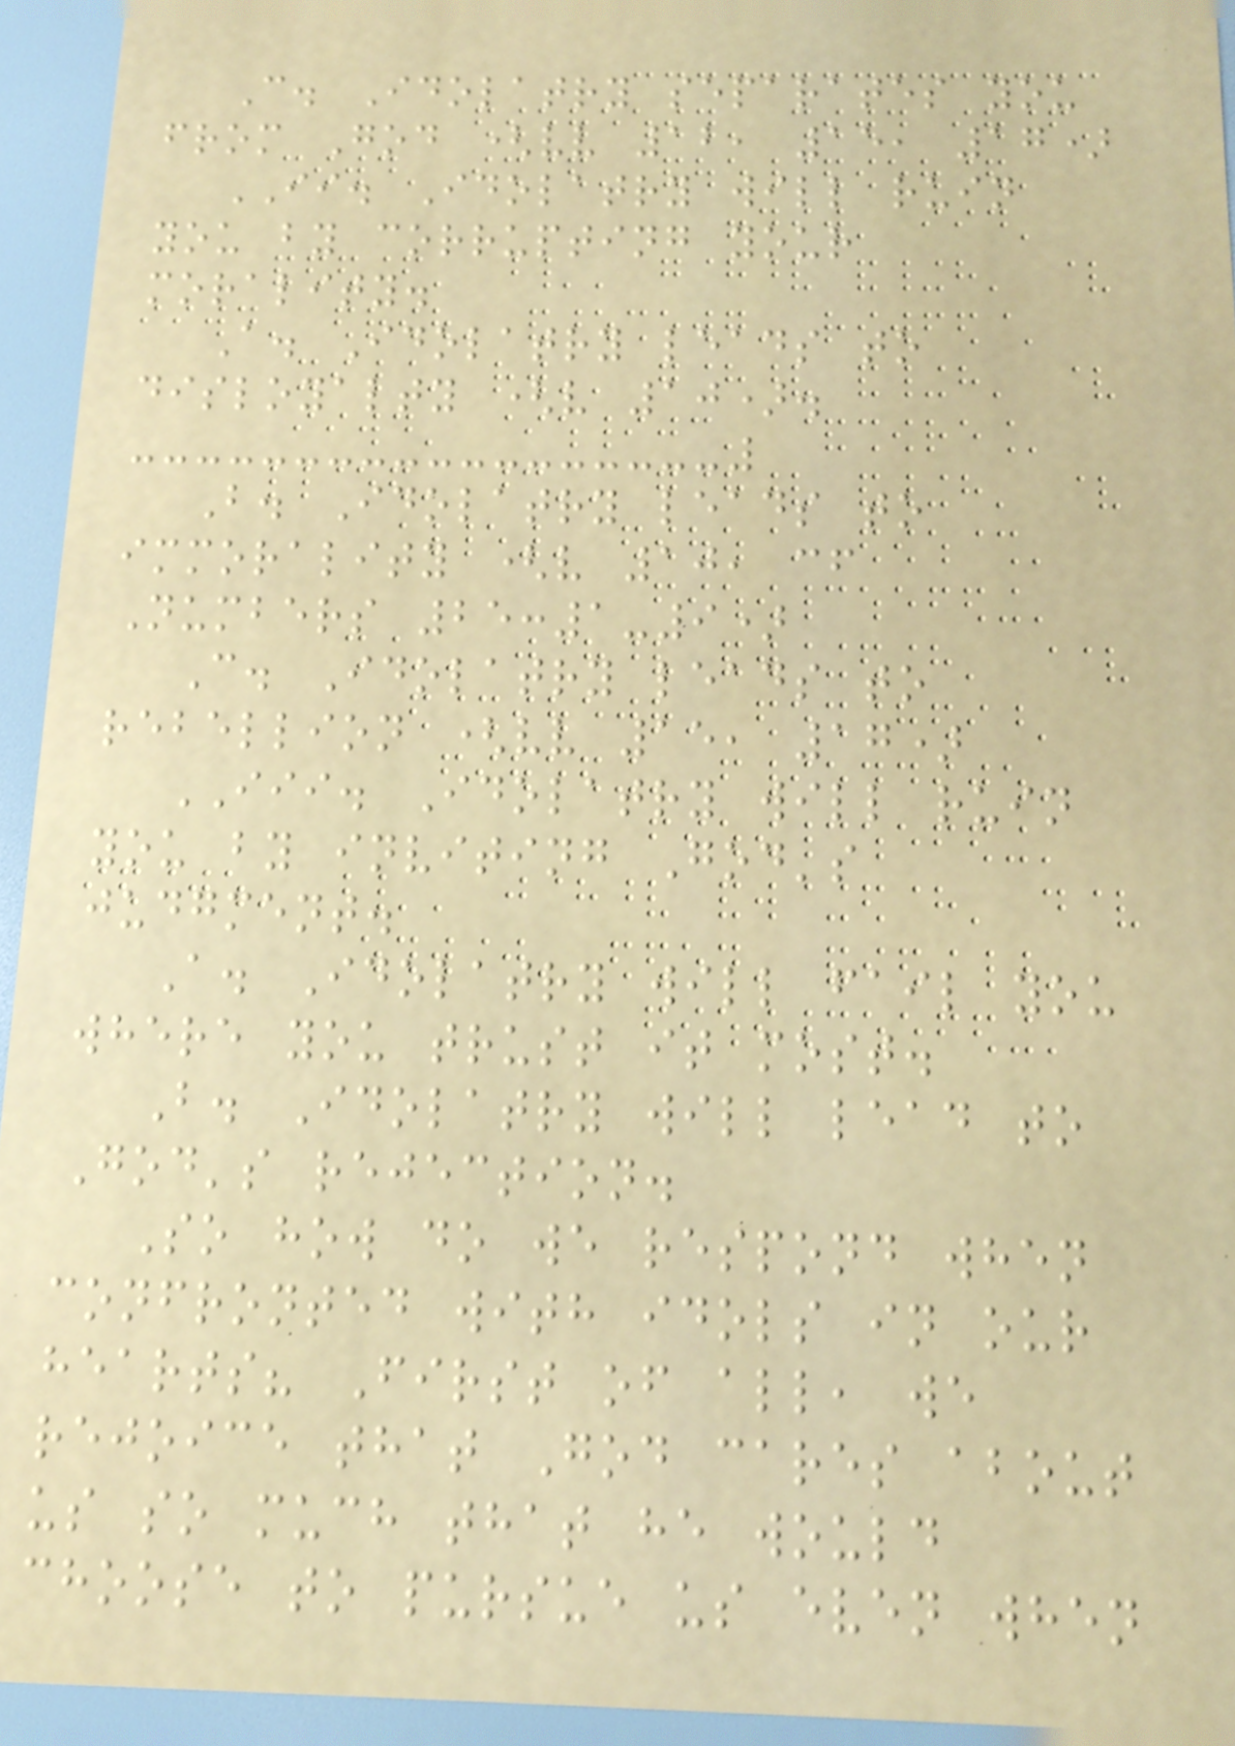C. Idolatry separates you
from God (vv 12, 15, 17)
II. Idolatry will ruin
you by corrupting your
morality.
A. Idolatry leads to
disloyalty (v 10).
B. Idolatry leads to
immorality (v 10, cf
Numbers 25:1-9)
C. Idolatry leads to
rebellion (vv 15, 17)
III. Idolatry will ruin
you by inviting God's
judgment.
A. Idolatry will fail you
where you trust it most.
B. Idolatry will lead to
God's rejection.
So how do we respond when
confronted with idols in our
hearts? First of all, we
rejoice that God cares about
us so much that he would
choose to pursue us even when
